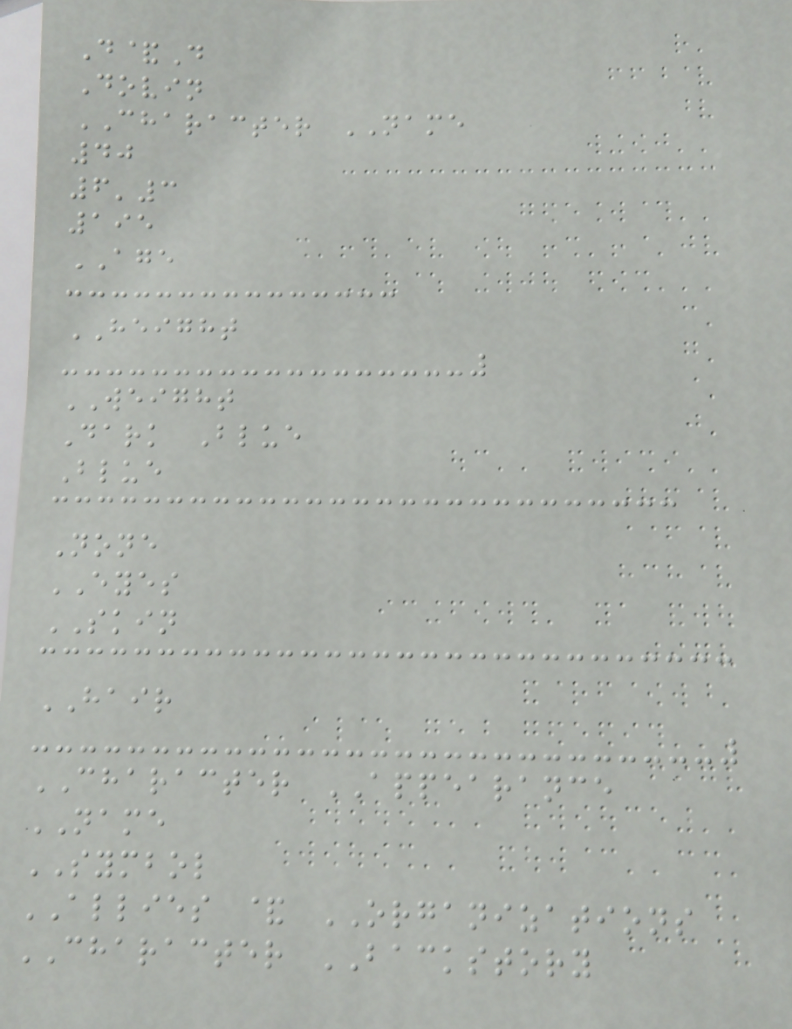D&D
Dovin
CHARACTER NAME
40
6'3
195
AGE
HEIGHT
WEIGHT
Dark Blue
Blue
None
EYES
SKIN
HAIR
CHARACTER APPEARANCE
NAME
SYMBOL
ALLIES & ORGANIZATIONS
CHARACTER BACKSTORY
